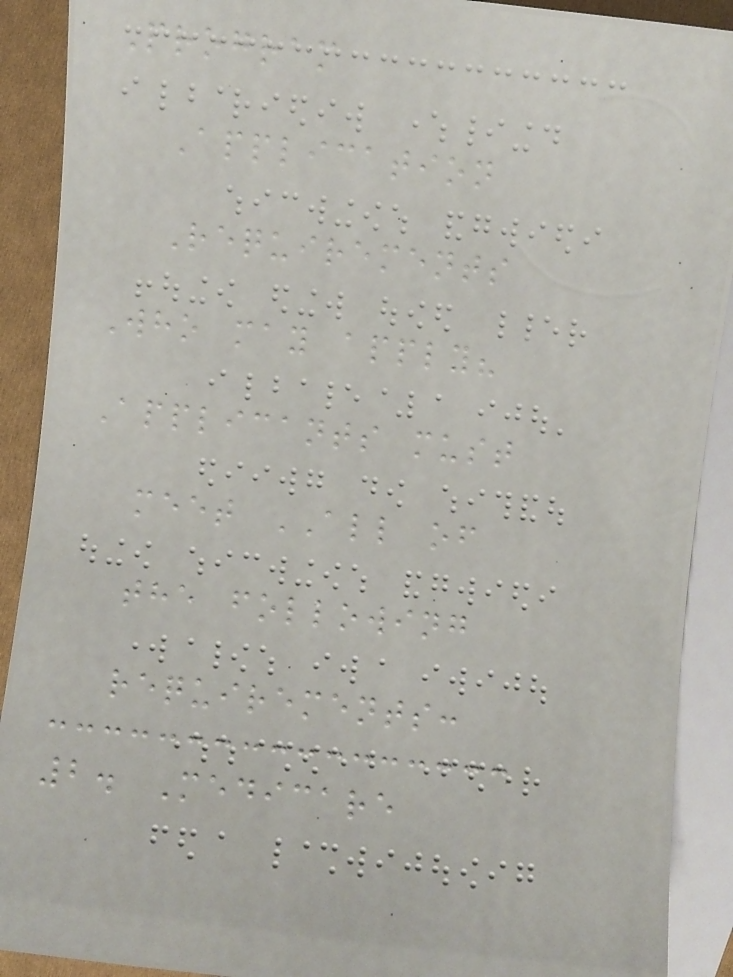Program
Application
Requirements
Who may apply?
Applicants must
meet ALL of
the following
requirements:
2. Medicare
